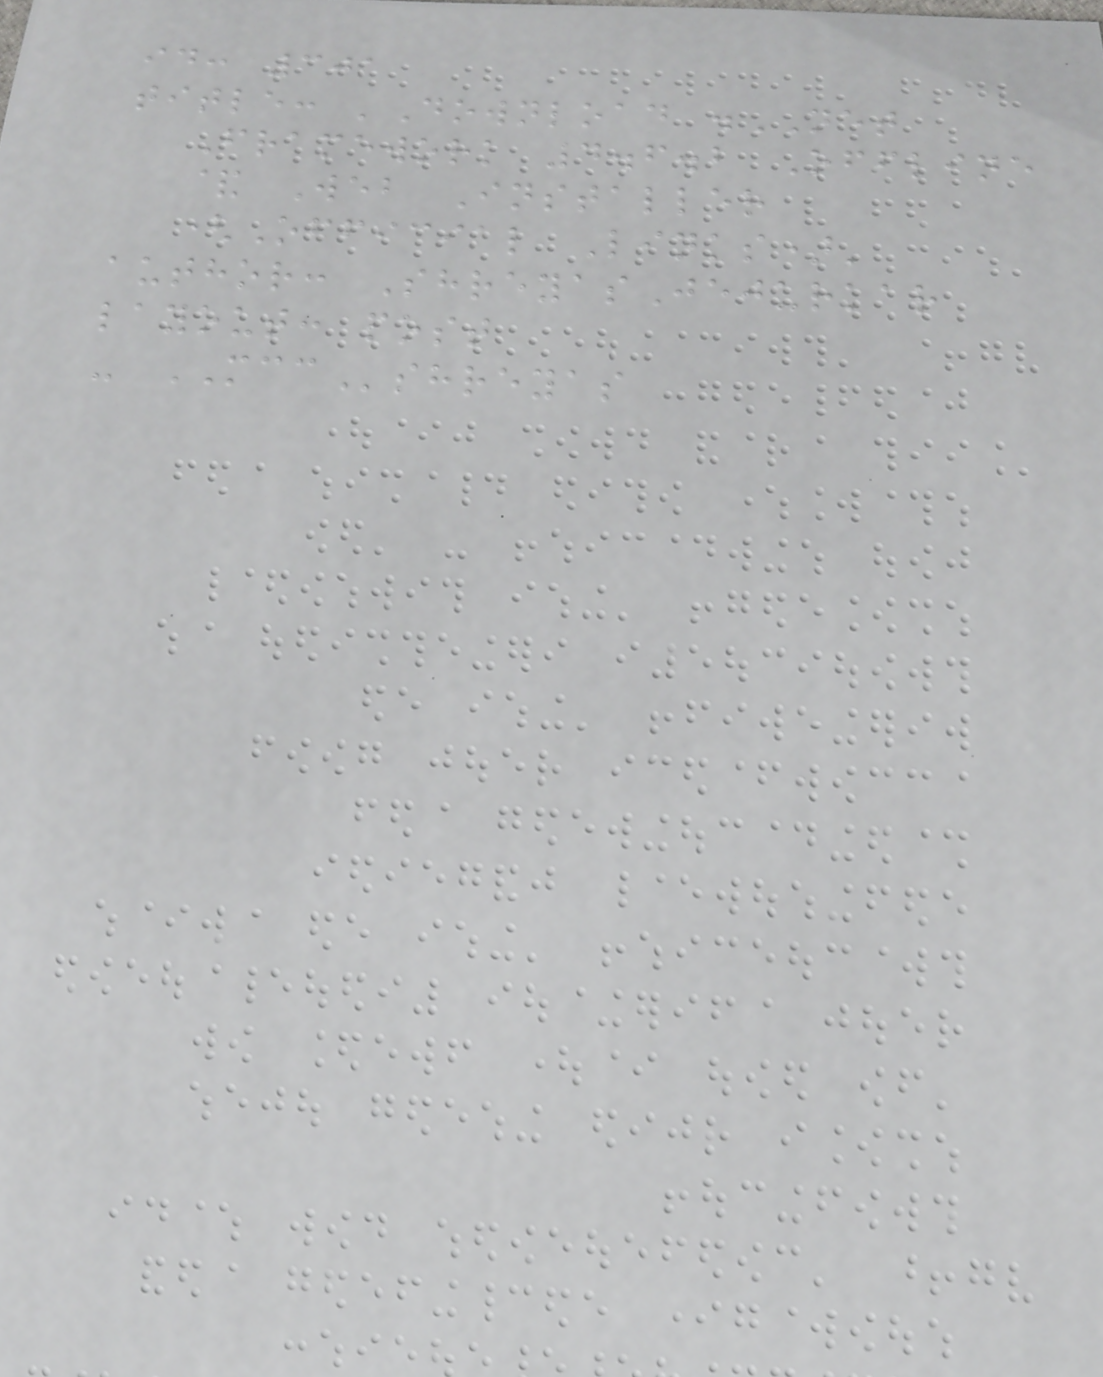id: 301
title: 'Download .NET
Framework 4.6.2 Offline
& Web Installer
(Official Links)'
author: ShreyasJejurkar
layout: post
- MCCshreyas
